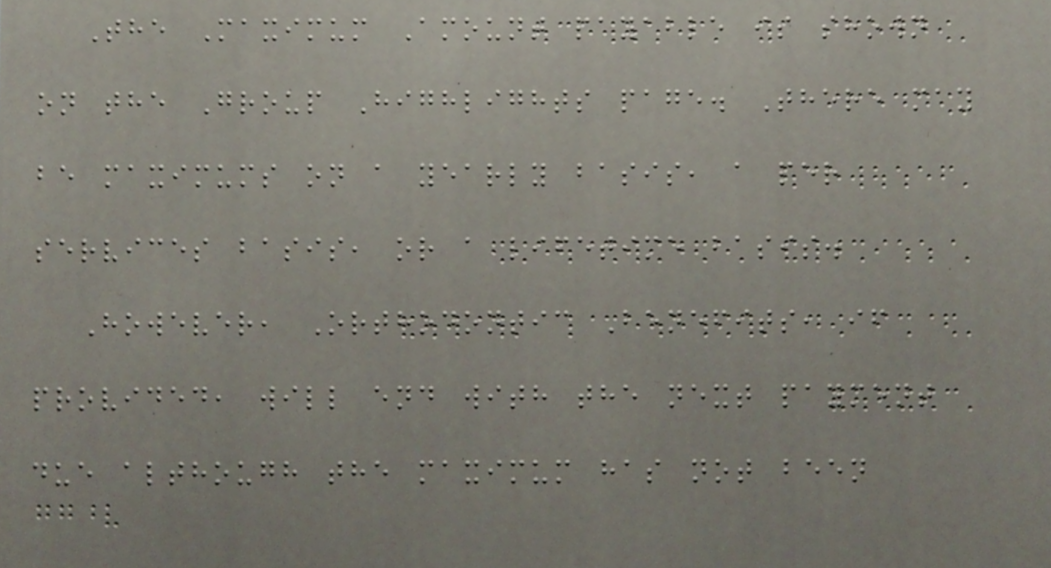The Maximum Amount payable is shown
on the Group Highlights page. There may
be maximums on a yearly basis, a per
services basis, or a lifetime basis.
However, Orthodontic Benefits, if
provided, will end with the next payment
due although the maximum has not been
